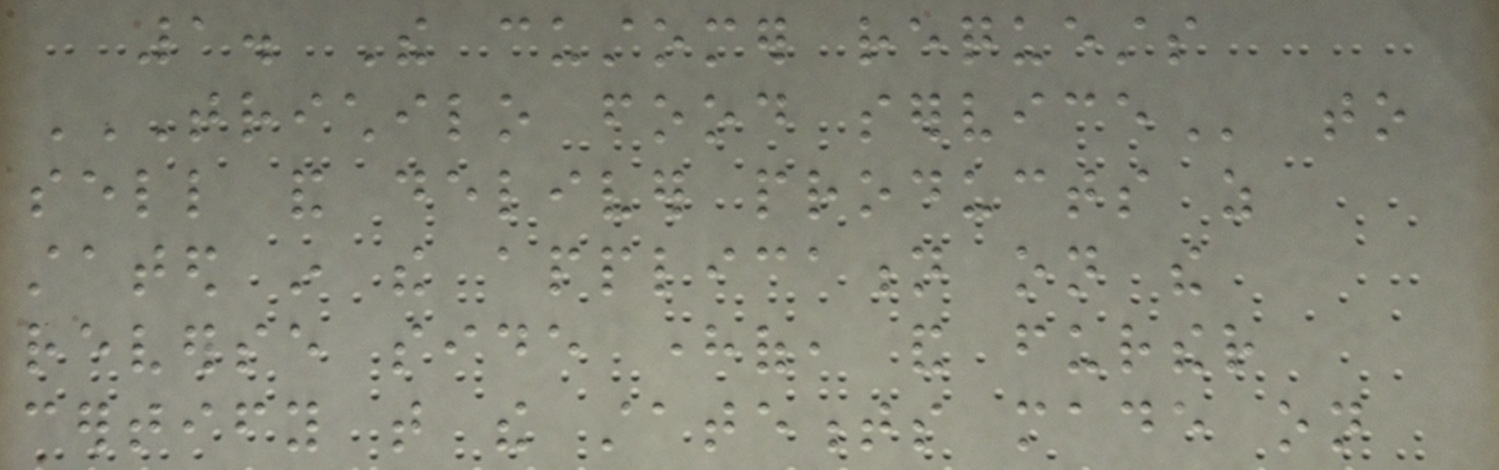1. The customer requests
TRICHILO FOOD SERVICE to
sell and deliver products as
stated in the application on the
reverse side hereof, and further
certify that the statements made on
